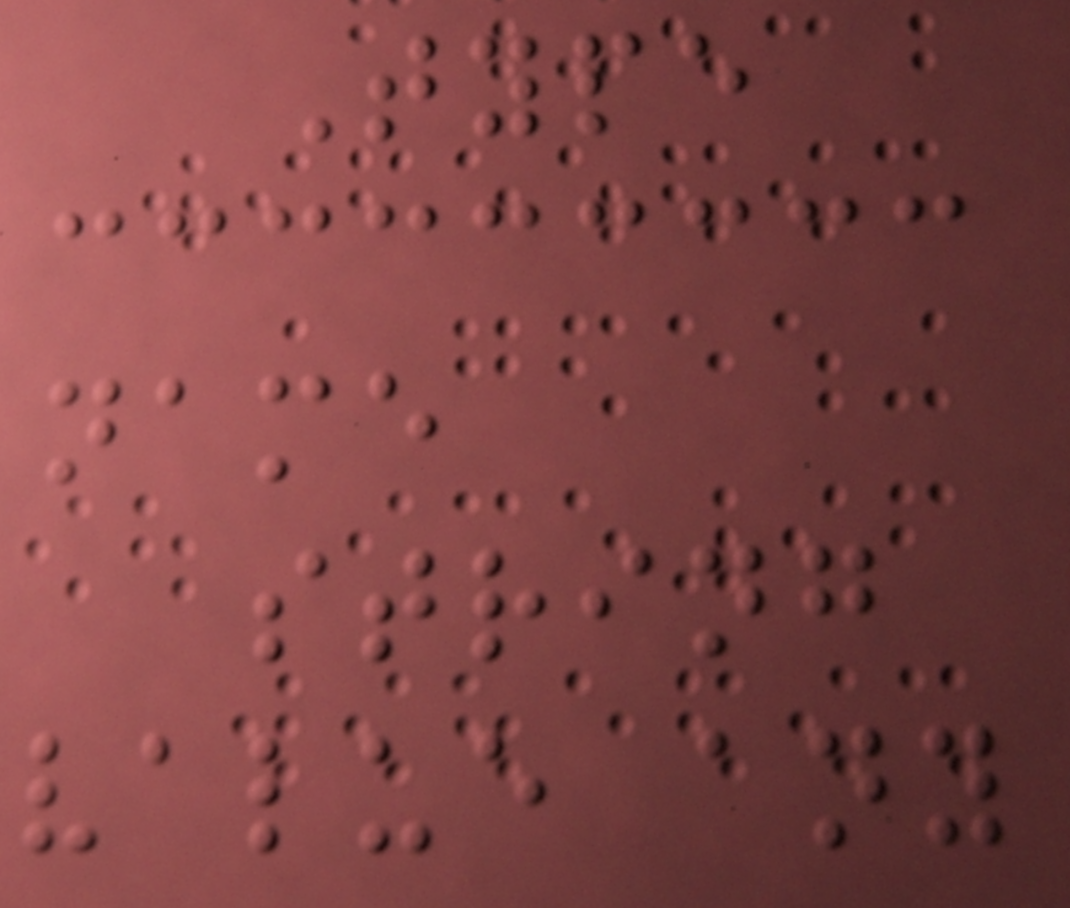Type
name
string
value any
